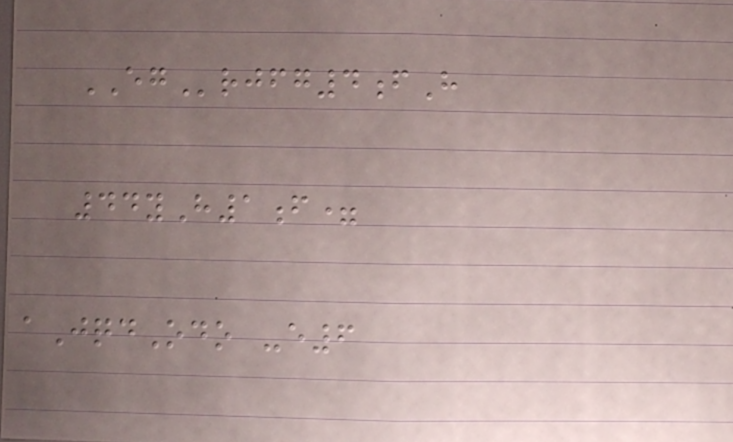EGrjfg4fH
44yH1f=
aJqdOdo -e6
